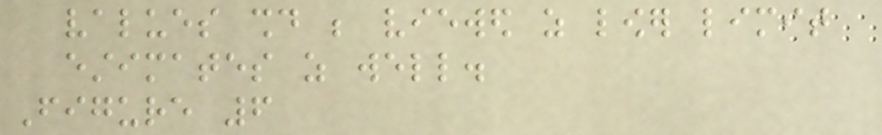values should be viewed as lower limit
estimates as well.
Figure 6
